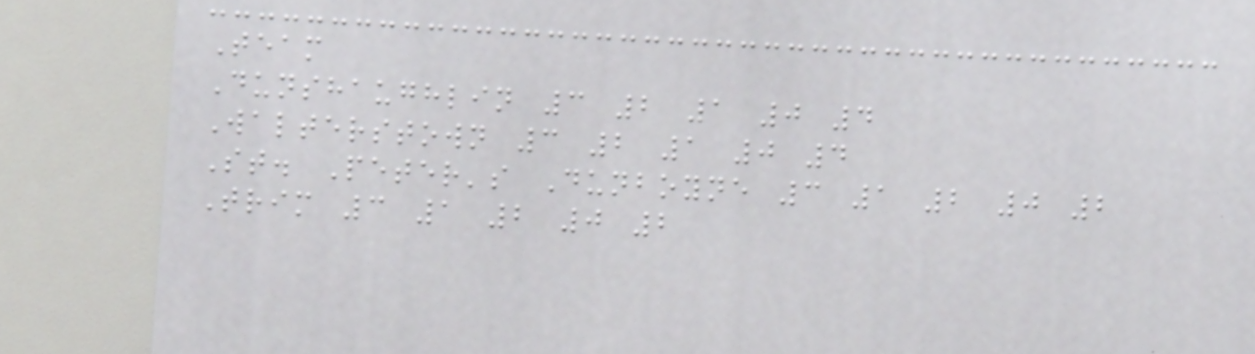Team
Dunshaughlin 3 2 1 0 4
Walterstown 3 2 1 0 4
St. Peter's Dunboyne 3 1 2 0 2
Trim 3 1 2 0 2
